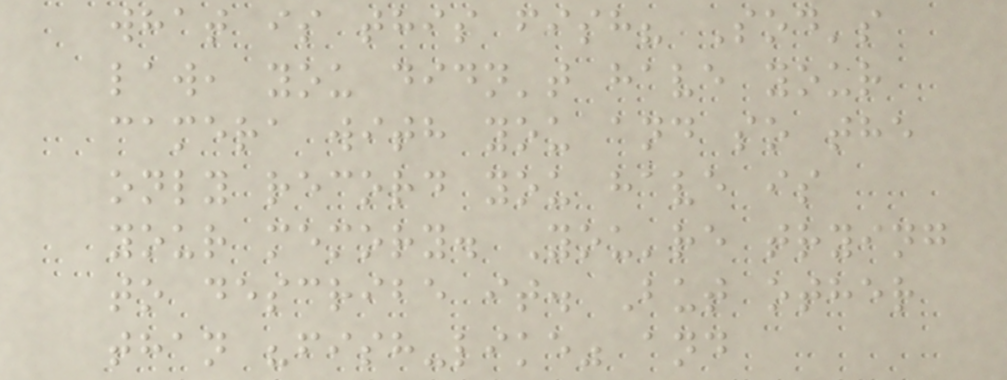what is this fish? Sod's
law, you didn't have your
camera with you and so the
only record you have is
your memory. You're trying
to describe it. But other
than "fish-like" and
